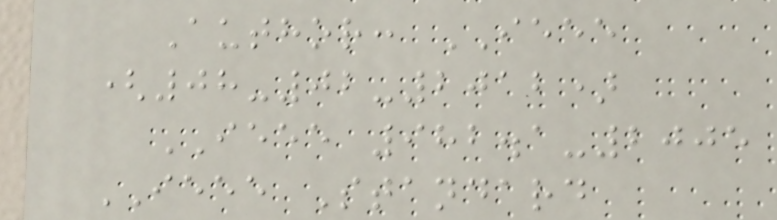Author: IEEE
(08-02-2012)
IEEE 982.1-2005
IEEE Standard
